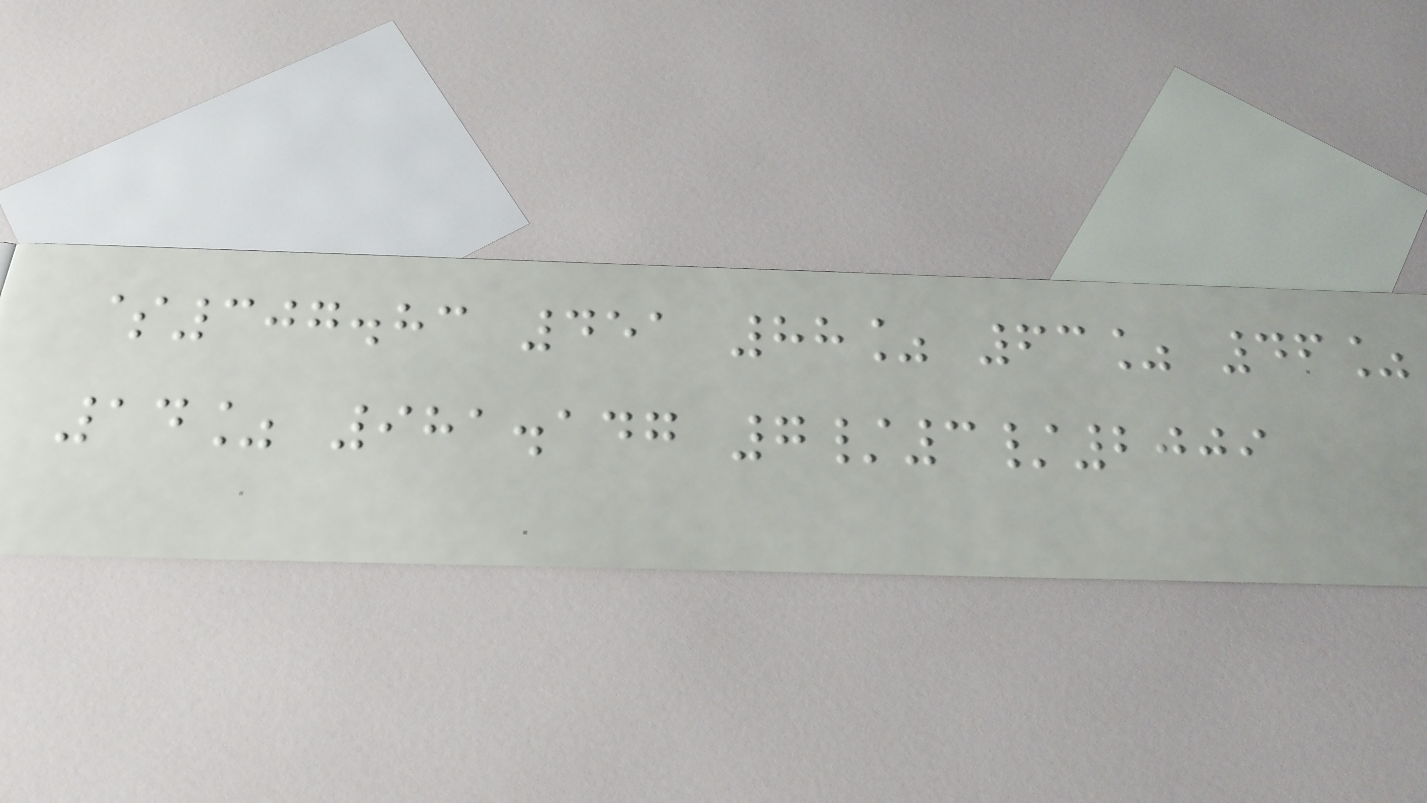$307.83 451 88% 63% 46%
14% 981.147 7/3/2009
